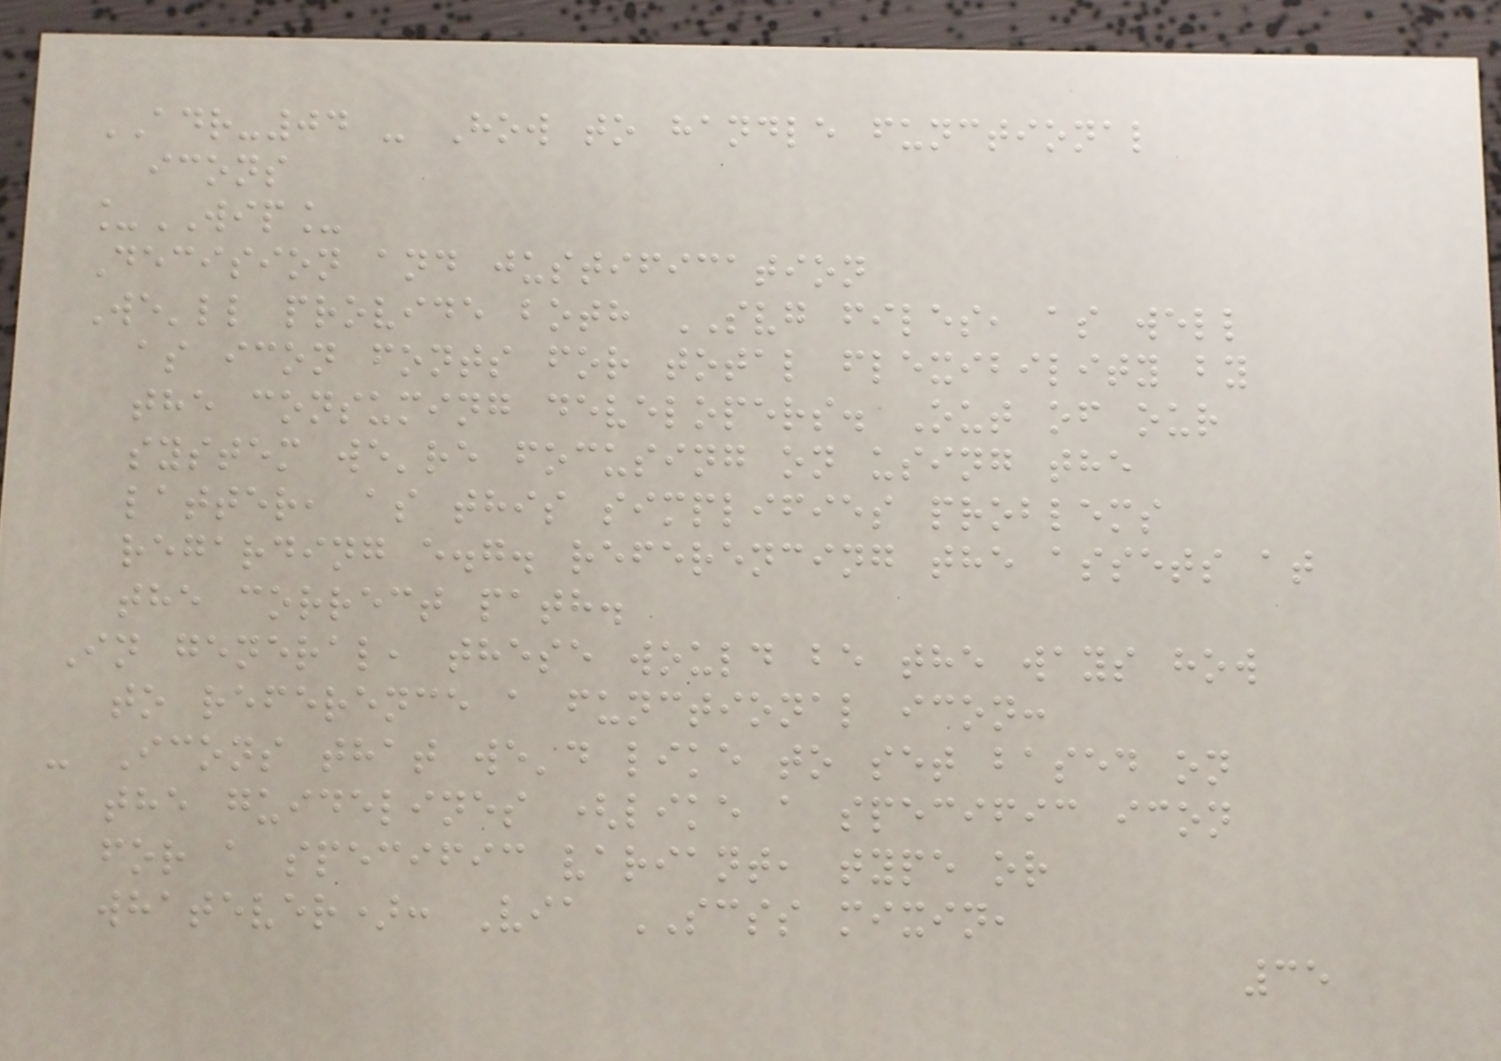ADR-04 - How to handle functional
icons
_WIP_
Decision and justification
We'll provide both SVG files, as well
as icon fonts for total flexibility by
the consuming developers. Out of our
system we're focusing on using the
latter, as this simplifies problems
regarding e.g. referencing the assets at
the correct path.
In general, these would be the ways how
to reference a functional icon:
- Icons that we'd like to set based on
the guidelines (like a specific icon
for a specific variant, type or
whatever): Via SCSS mixin,
35
